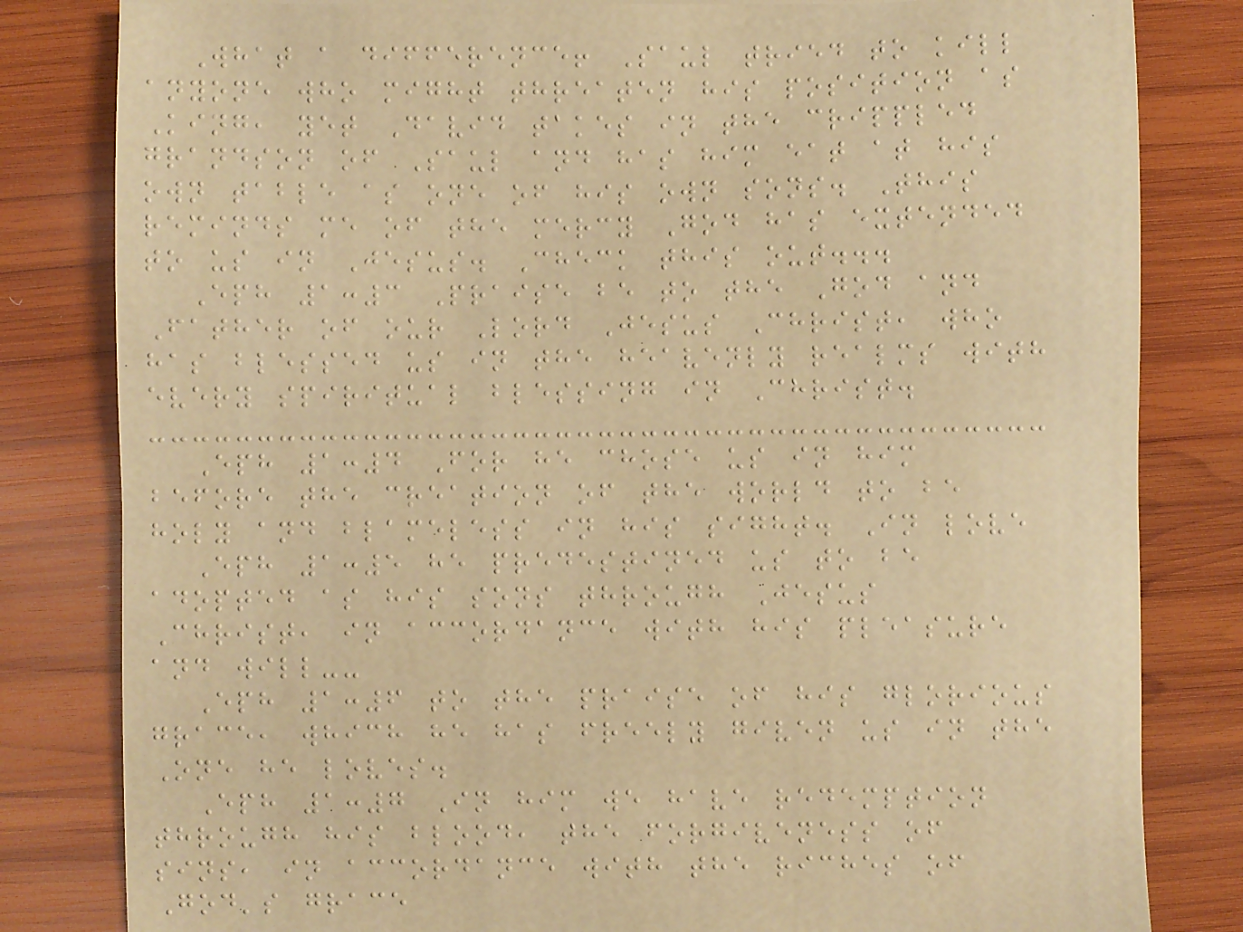What a difference! Saul tried to kill
anyone who might threaten his position as
King, yet David takes in the crippled
grandson of Saul and has him eat at his
own table as one of his own sons. This
reminds me of the mercy God has extended
to us in Jesus. Check this out...
Eph 1:3 Praise be to the God and
Father of our Lord Jesus Christ, who
has blessed us in the heavenly realms with
every spiritual blessing in Christ.
Eph 1:4 For he chose us in him
before the creation of the world to be
holy and blameless in his sight. In love
Eph 1:5 he predestined us to be
adopted as his sons through Jesus
Christ, in accordance with his pleasure
and will--
Eph 1:6 to the praise of his glorious
grace, which he has freely given us in the
One he loves.
Eph 1:7 In him we have redemption
through his blood, the forgiveness of
sins, in accordance with the riches of
God's grace
